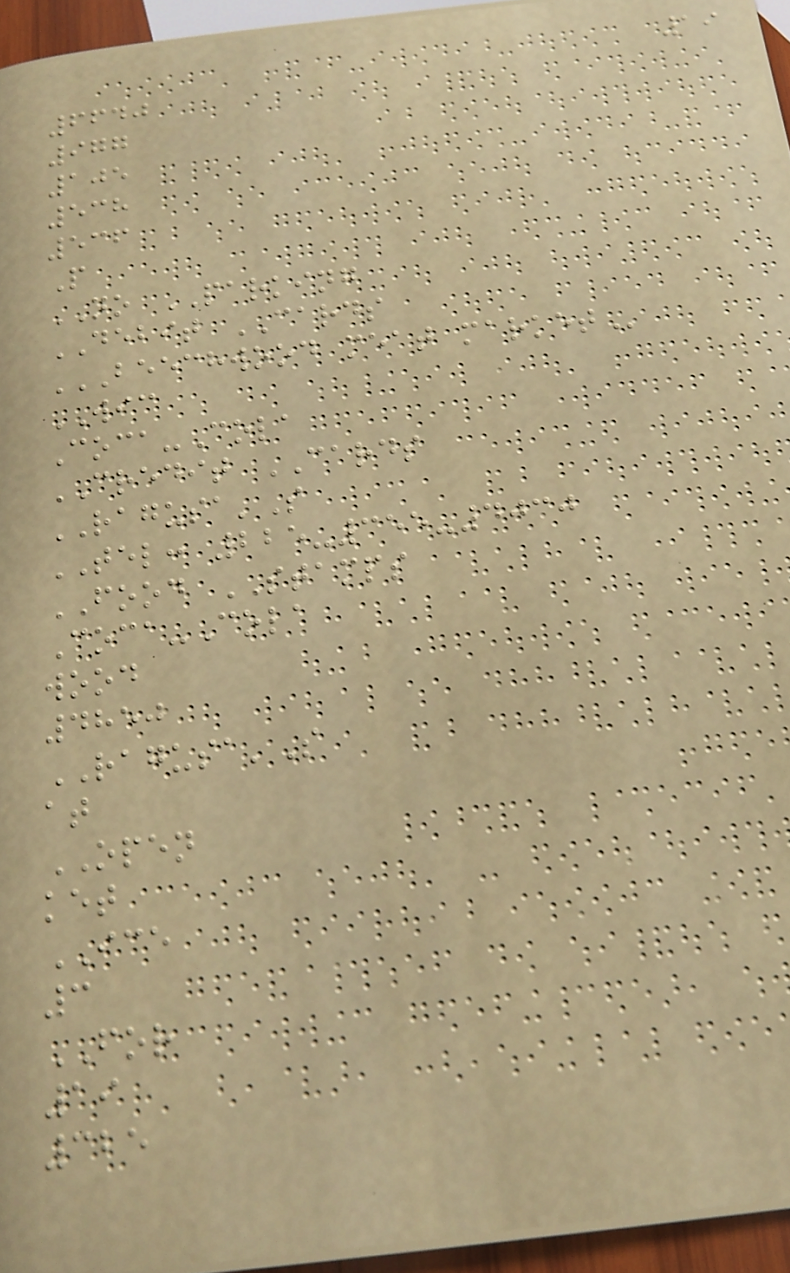19
6640
977
105
538
536
P
NO PARKING
DEBIT CARDS
BEECHWOOD MEAT MARKET
WIC
Coca-Cola
CREDIT CARDS
RAGUSA'S
TEL: 225-355-4030
FOOD STAMPS
Coca-Cola
wood
4850
RAGUSA'S
at
OPEN
ket
ICE
3
FOR
19
325
